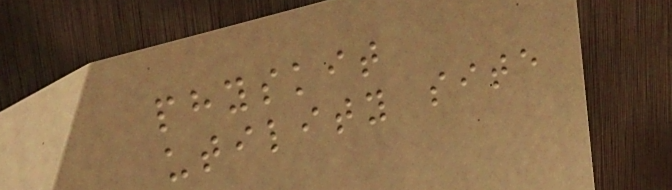physkit
utility site
